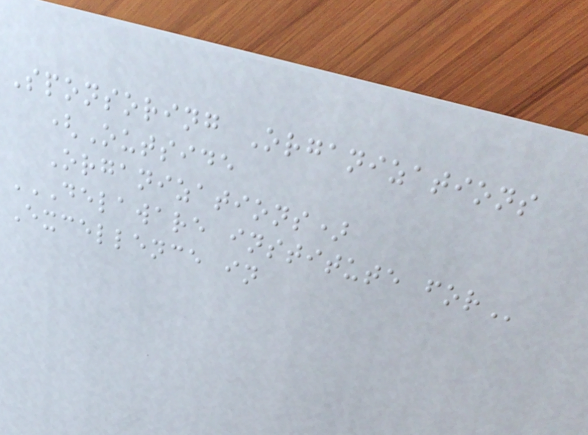Sponsoring Organizations
(Outside
Organizations)
DELAWARE INSTITUTE FOR
Excellence in
